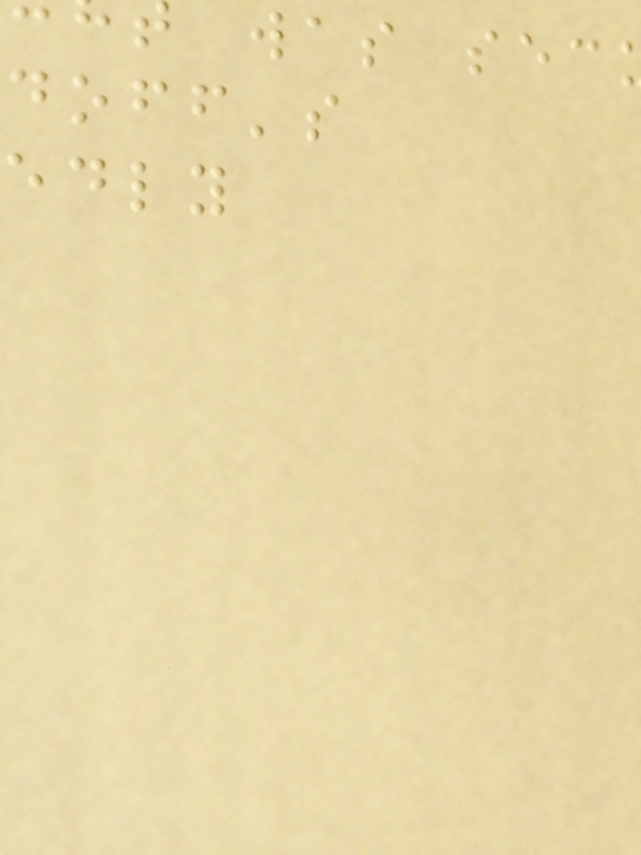was sec
doff's
edly
